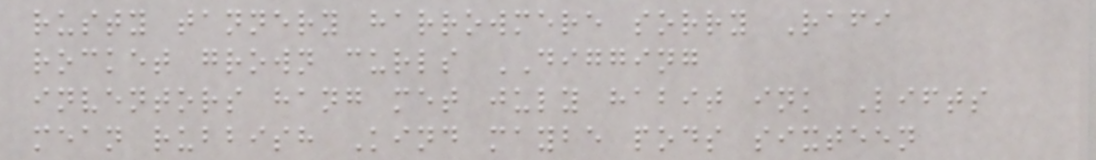rusty tannery harrowmere sorry Rafi
rocket grown curls DIGGING
inventors hang met july habit ink Lifts
mean rubbish Kind maybe pods sixteen
